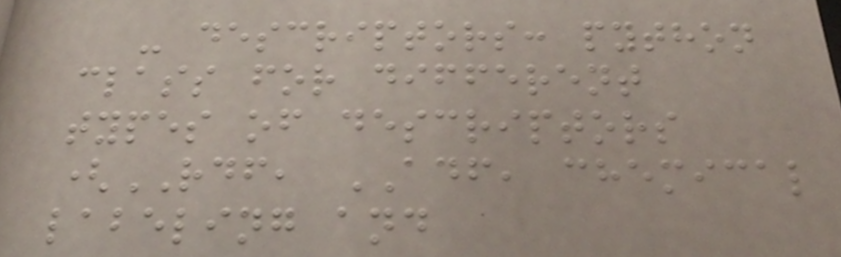- descriptors: python
class for different
types of descriptors
(RDF, ADF, chemical
labeling and
